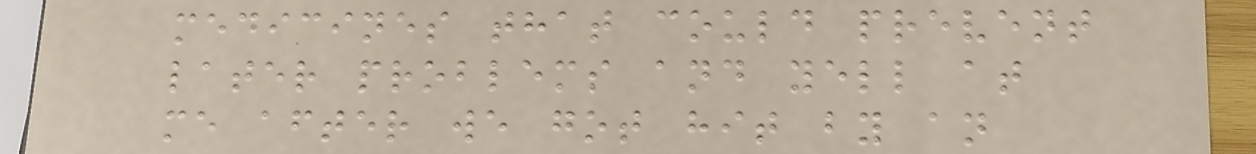medicines that could prevent
later problems and yell at
me after we got hit by an
